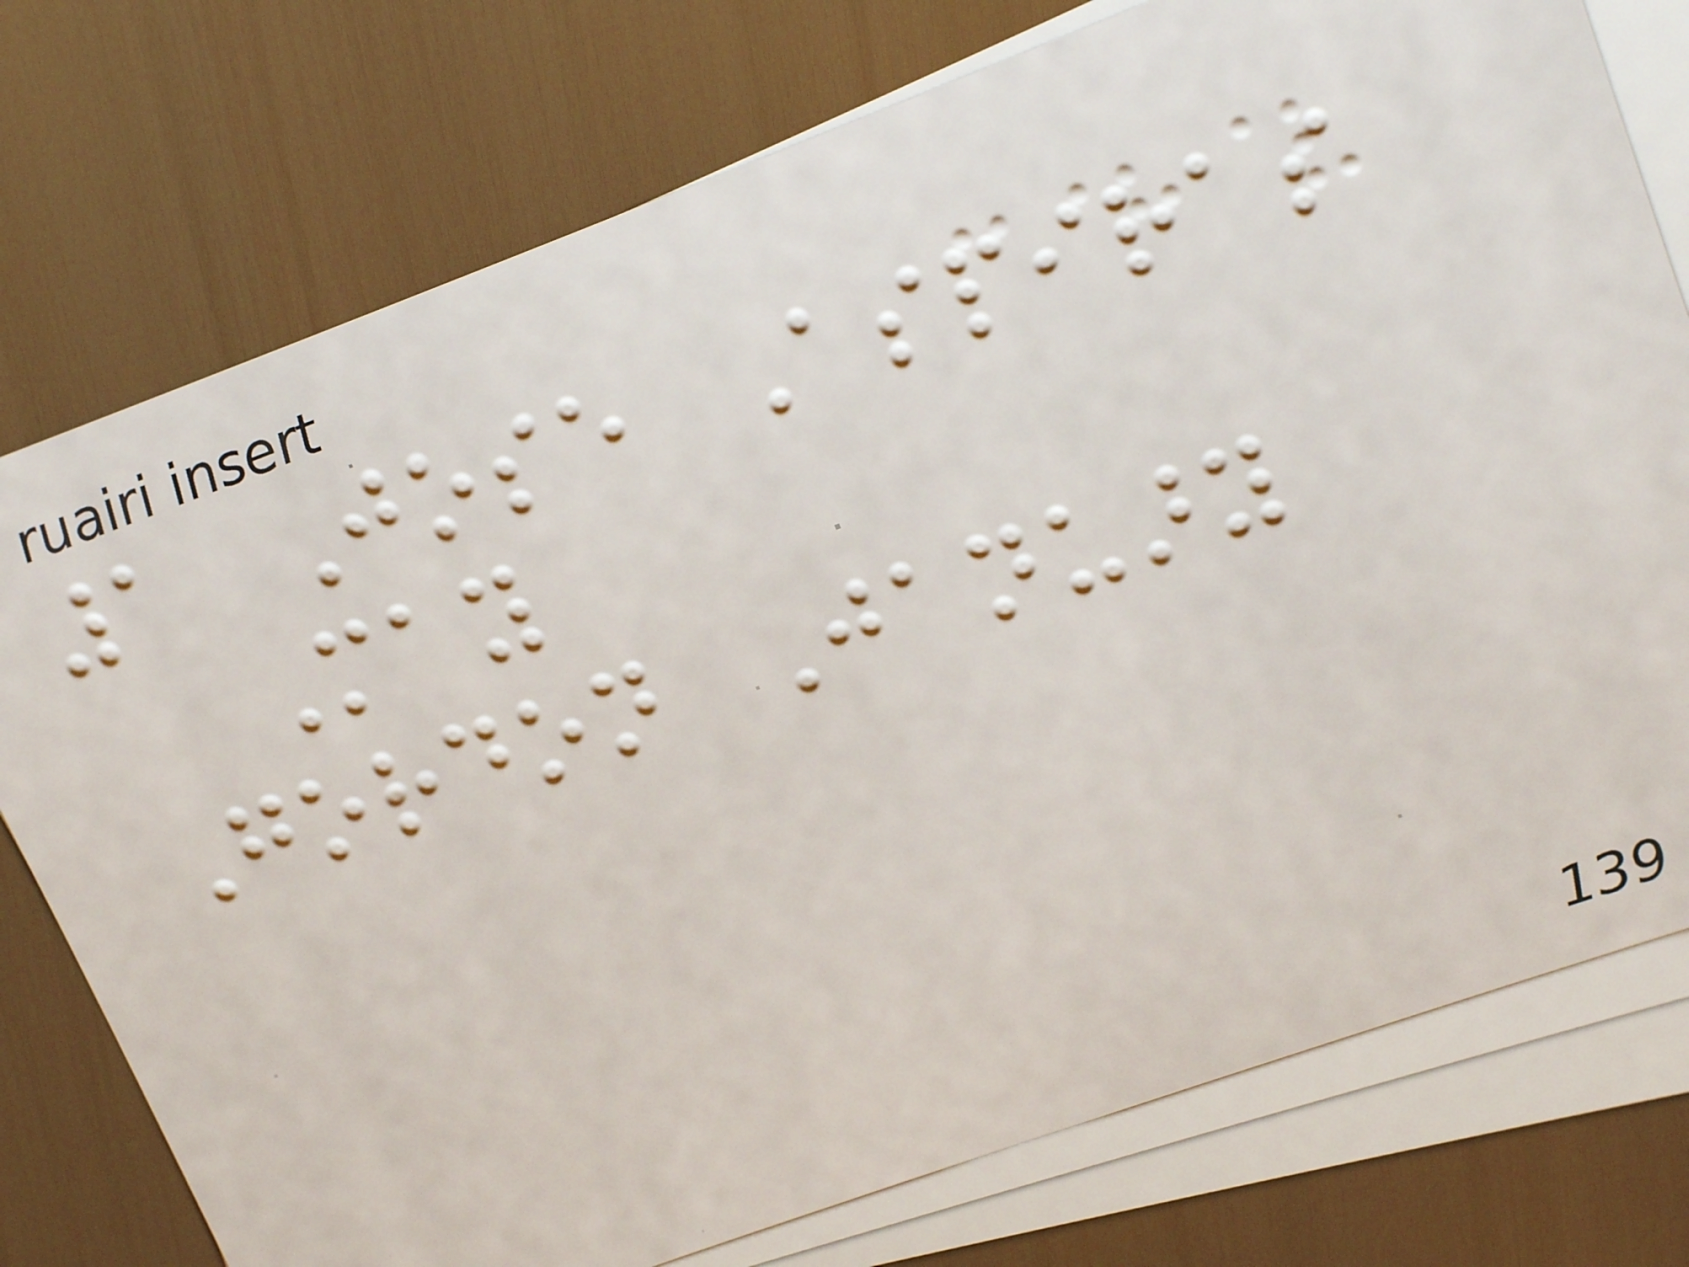1 Jose Aspiras
May
Gordon January
